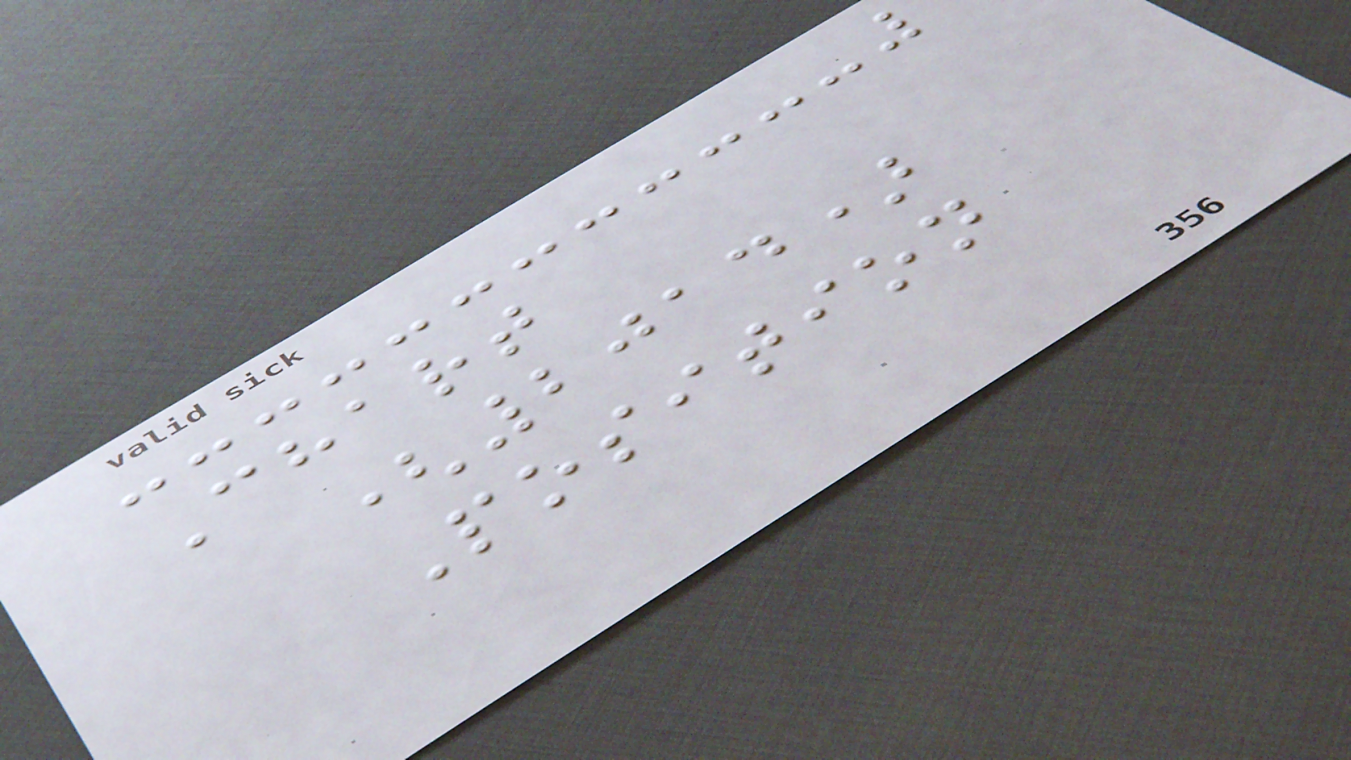Chart
(2014)
Position
